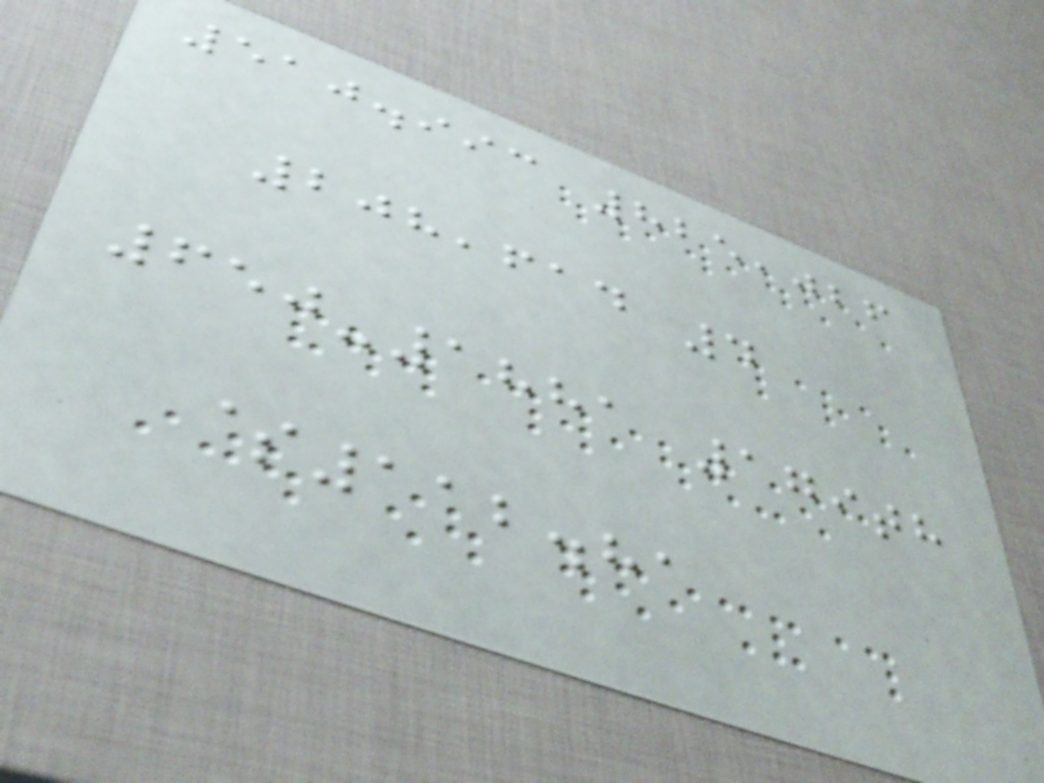510.993 825,026
208,614 4
650-1881 179th
$112.81
